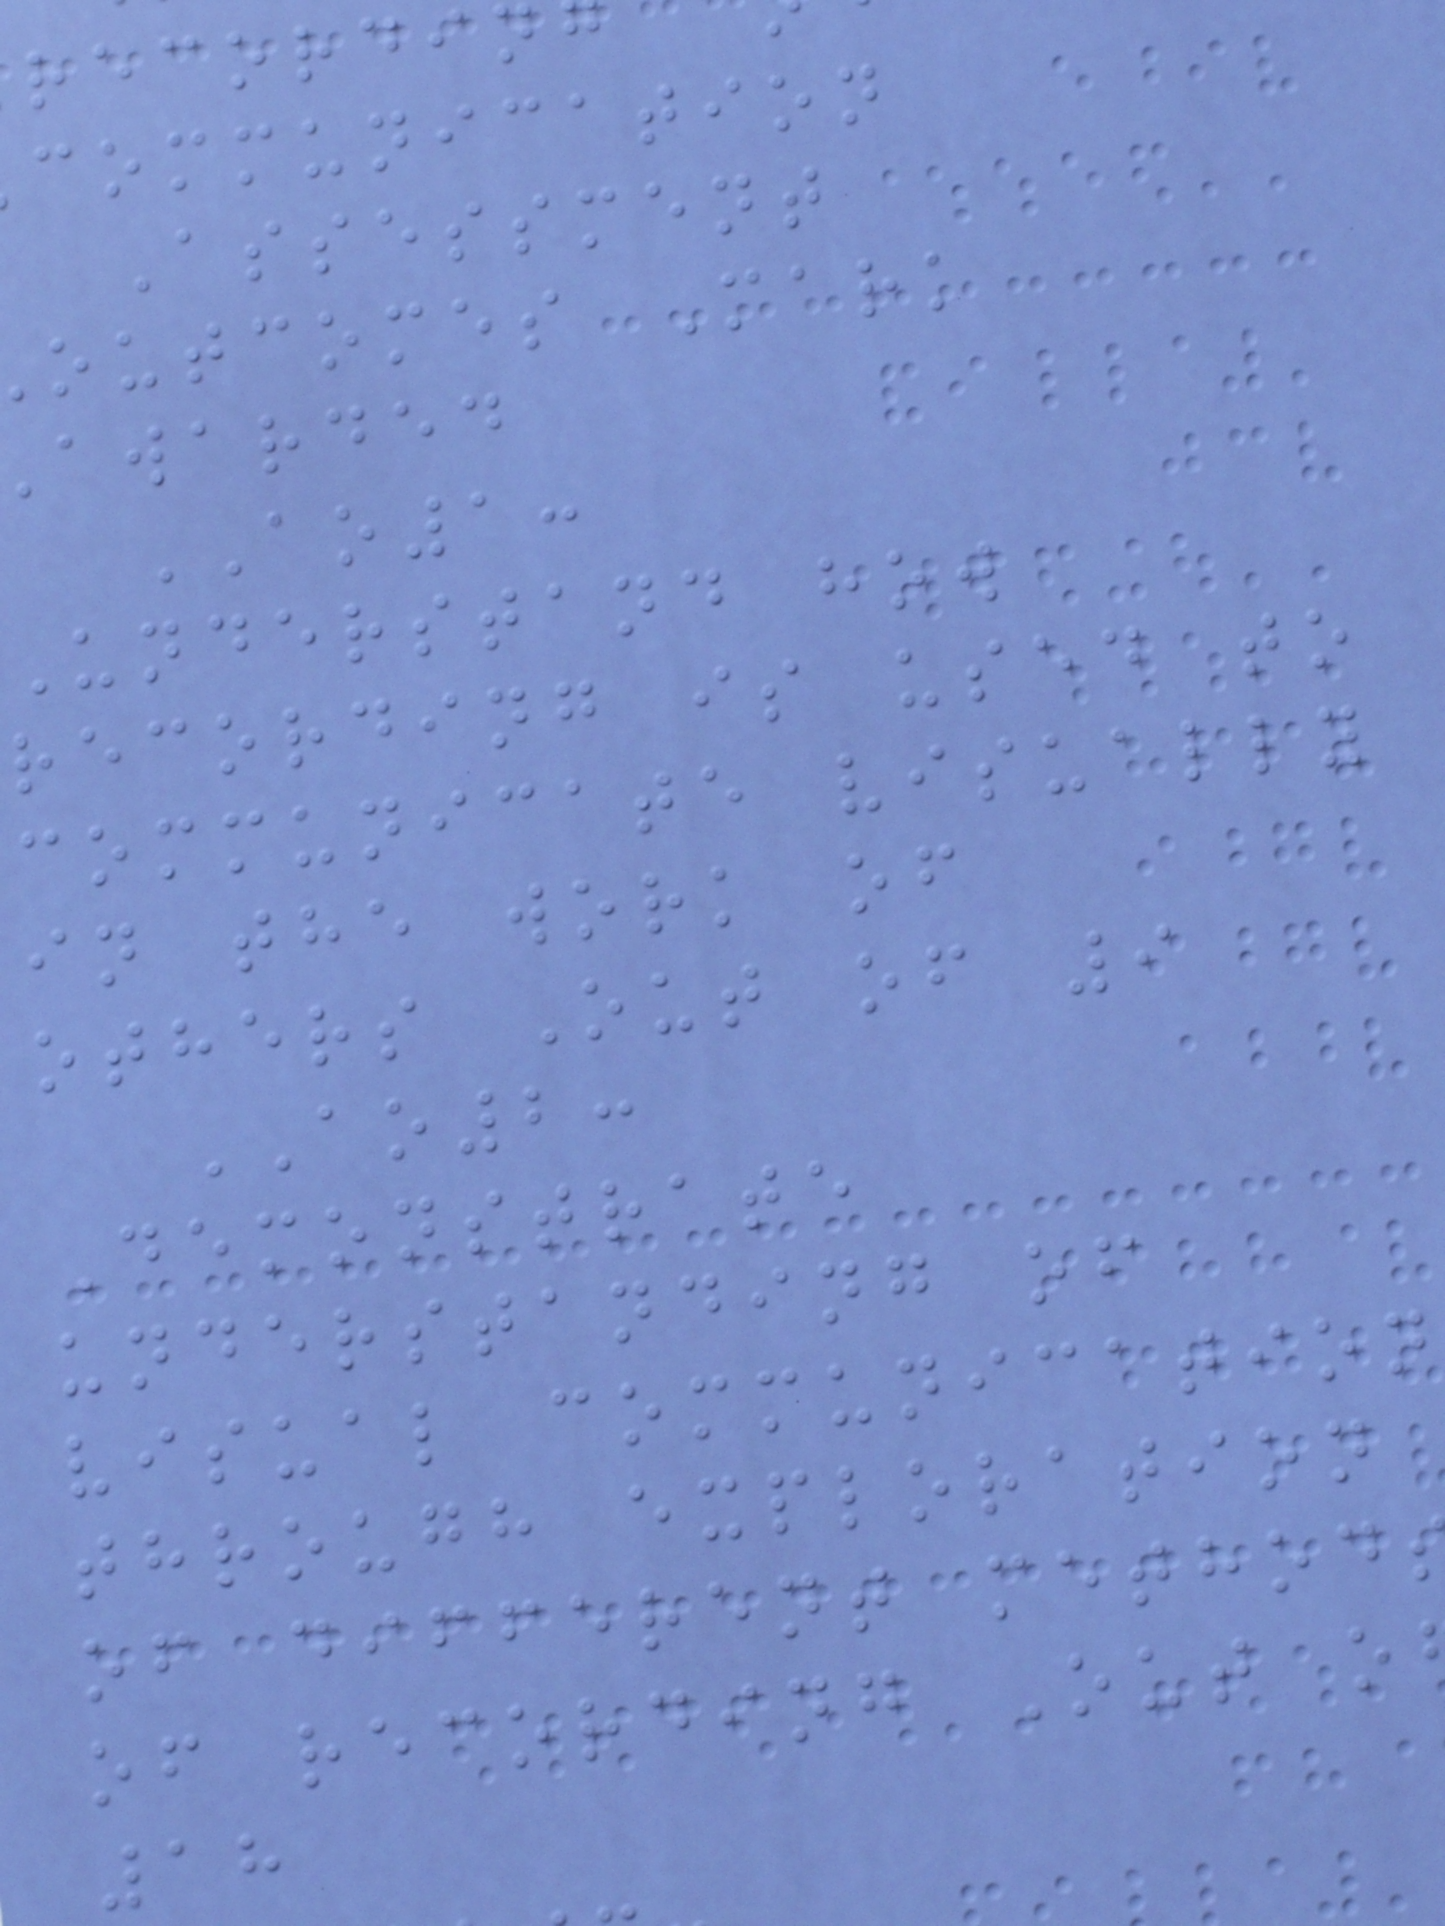communication
Assessment
outcomes Mark
awarded
AO1:
Understand how
recording is used to
communicate visually
in the work of
others Out of 9
AO2:
Demonstrate
understanding of
visual communication
through exploration
of different method
of recording Out o
18
